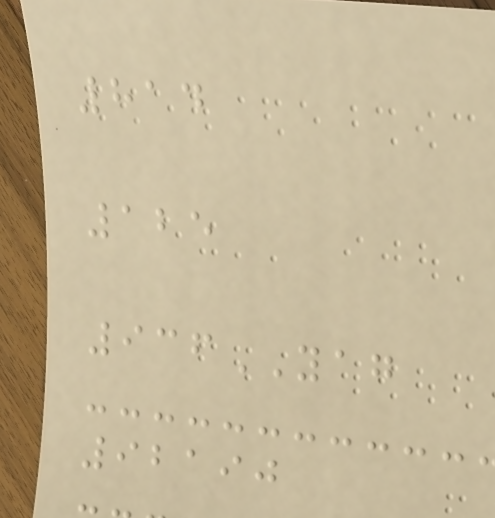814
125
936YAG
92190
